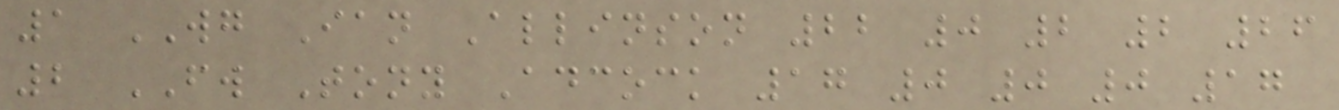1 WG Ian Allinson 22 0 2 2 26
2 FW Tony Adcock 17 0 0 0 17
